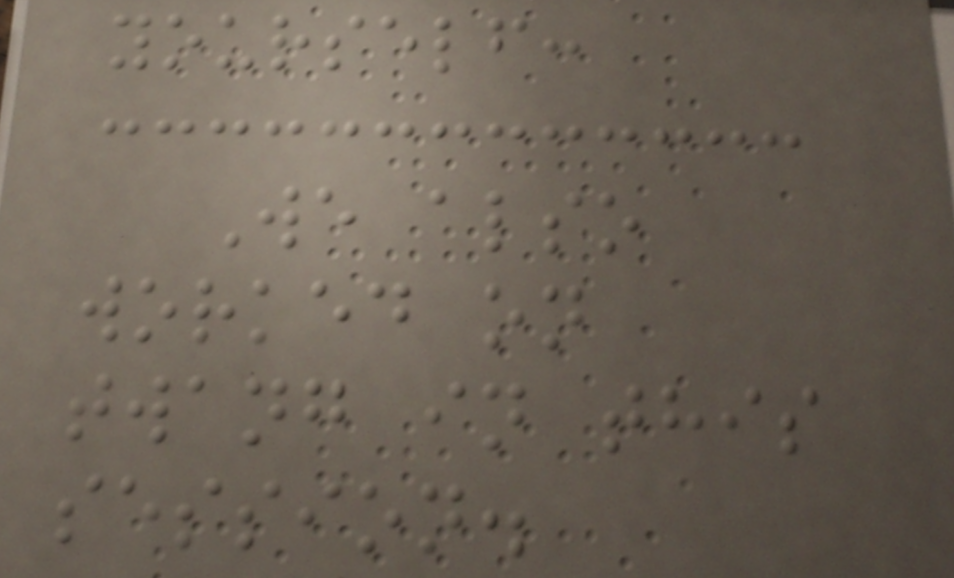yourself:
We also
worked on
twang in this
session.
